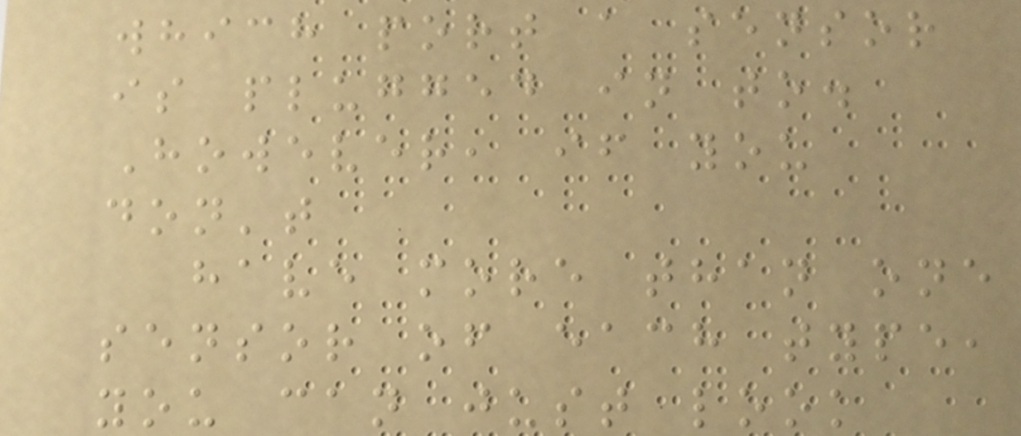which port a sensor
is plugged in to.
However, if you
don't
have more than one
sensor of each type,
you can just look
